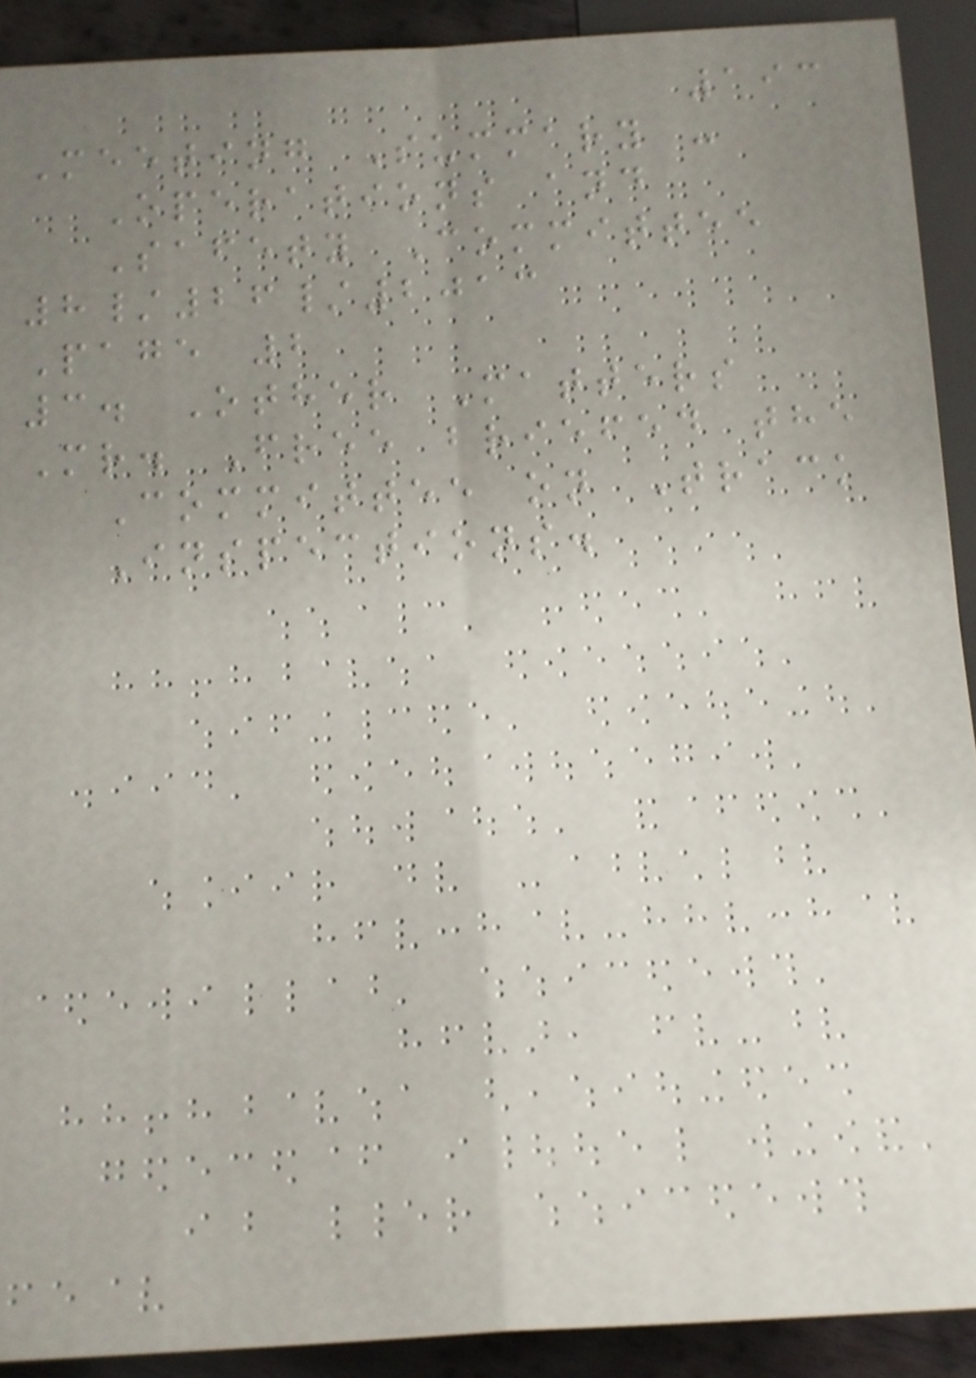193
Meeting Summary -
Operations and
Safety Committee
8/26/2013
Page 2
3. Other Matters
Mr. Free briefed the
Committee on Track
Inspections.
